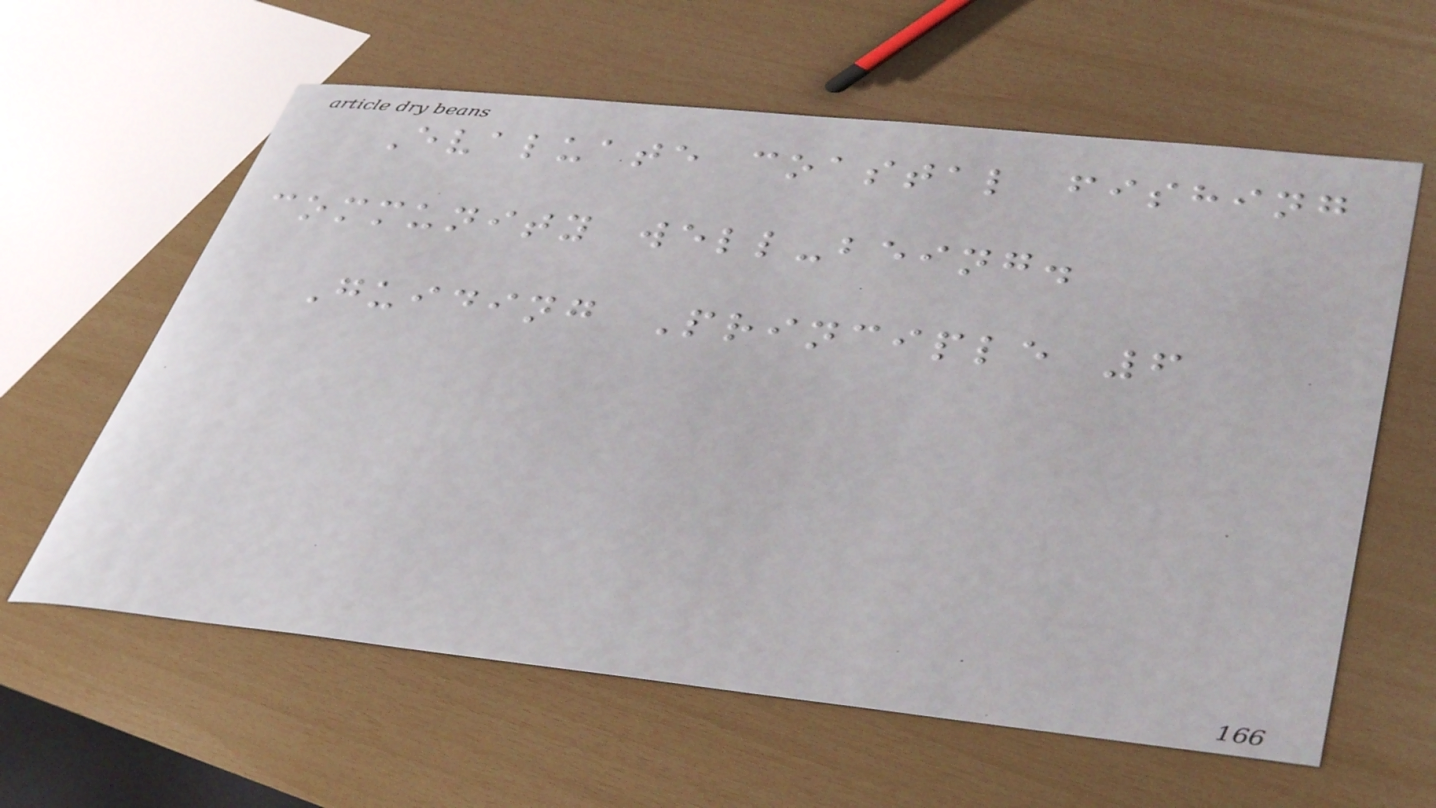Evaluate coastal fishing
community well-being.
Guiding Principle 6
